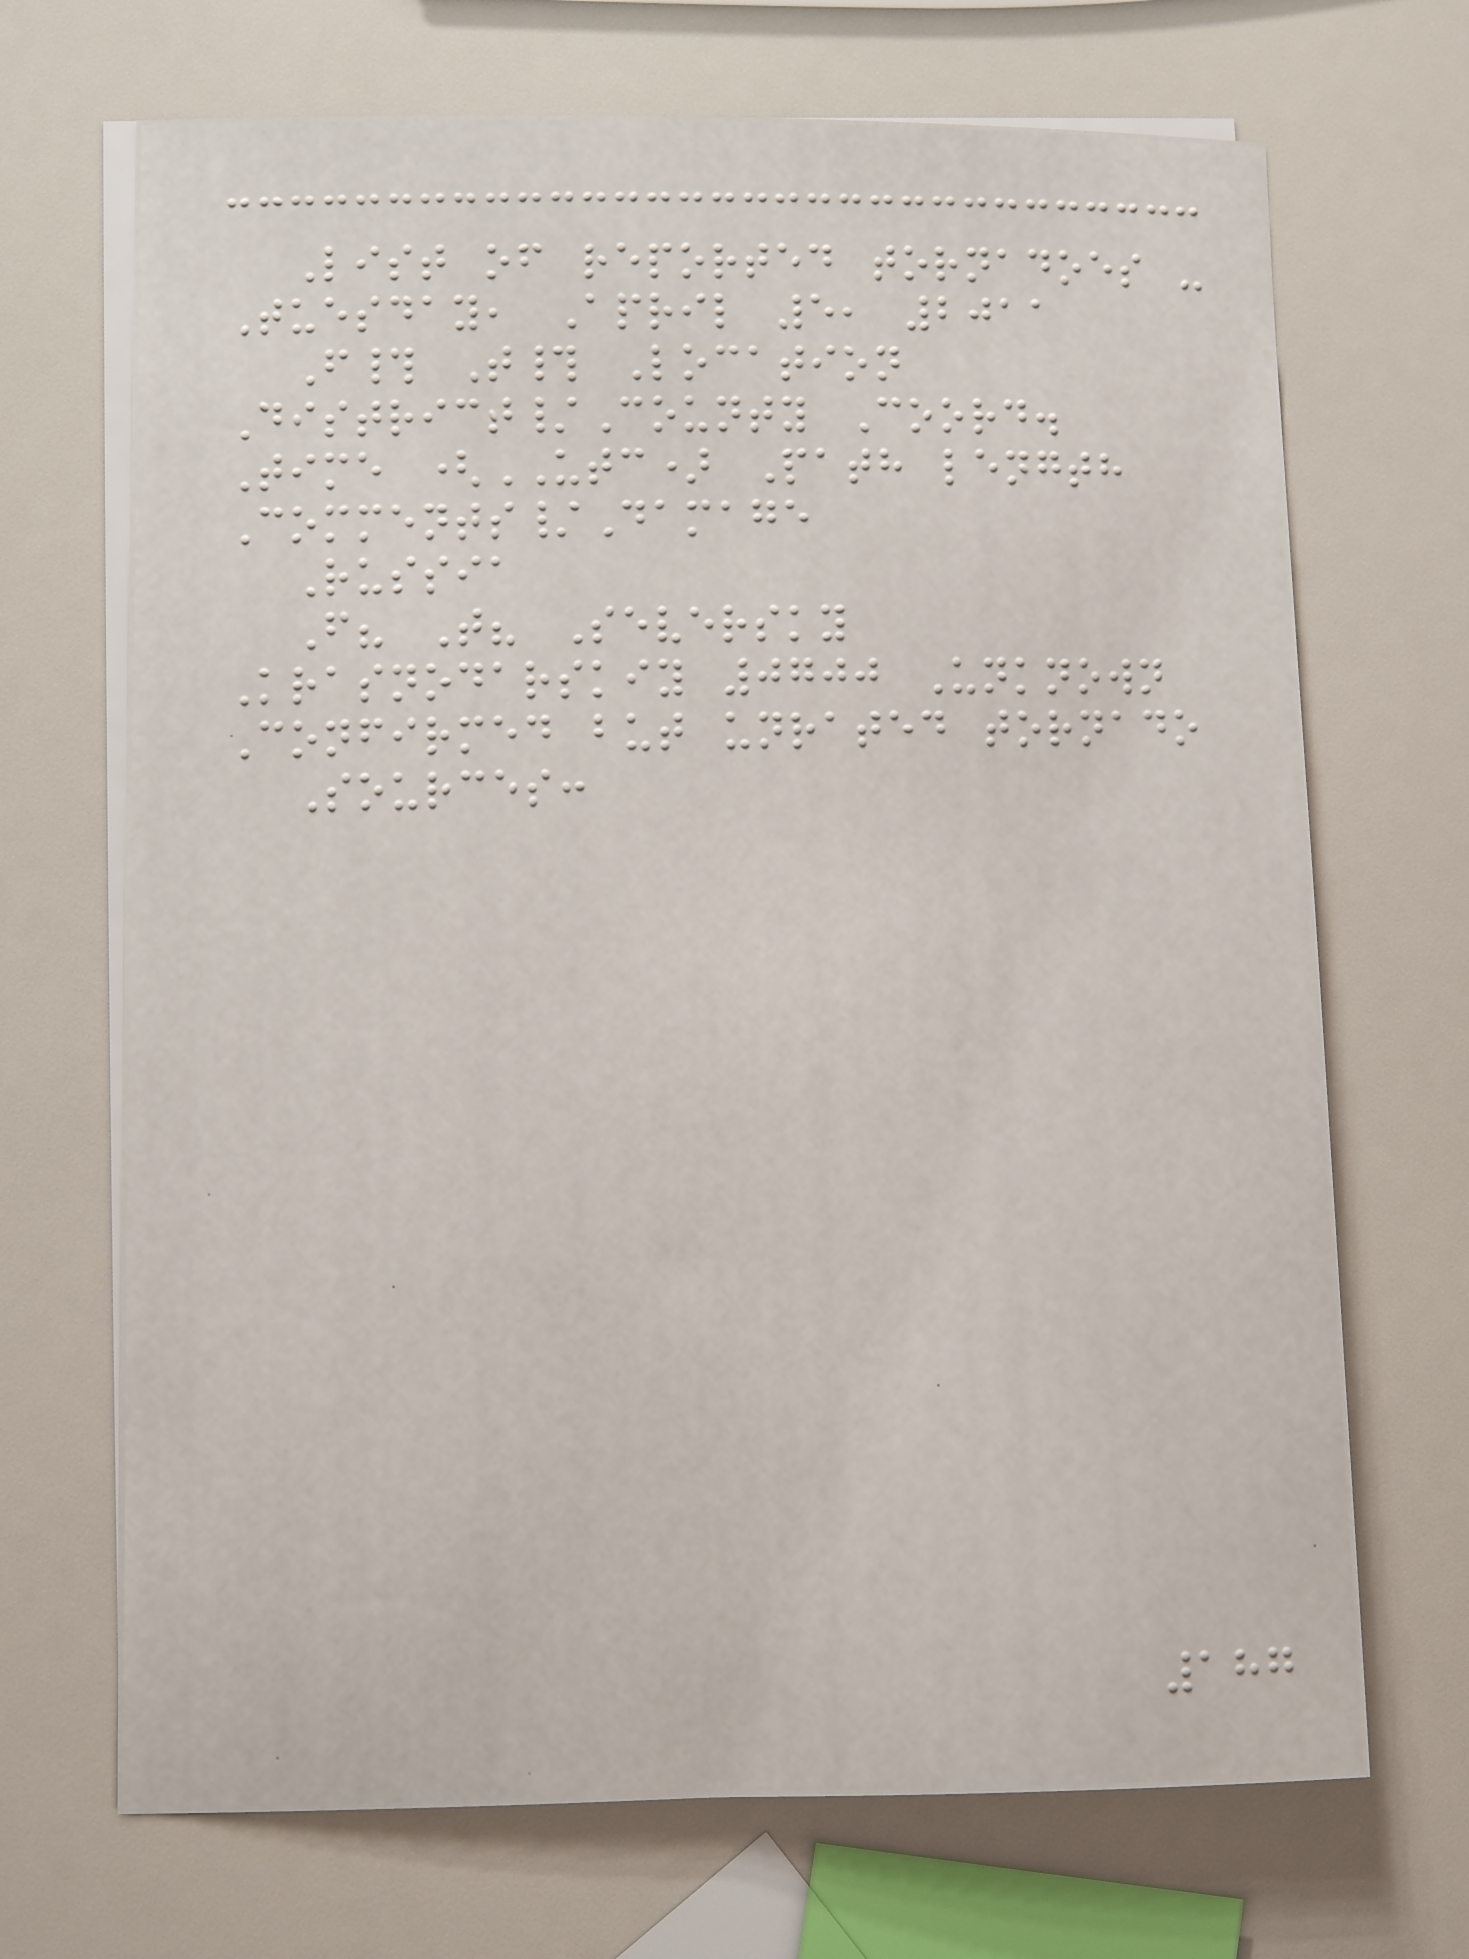List of reported tornadoes -
Tuesday, April 5, 2011
F# T# Location
District/County Coord.
Time (UTC) Path length
Comments/Damage
Russia
F? T? Seversky
Krasnodarskiy 0700 Unknown
Confirmed but unrated tornado
Sources:
187
